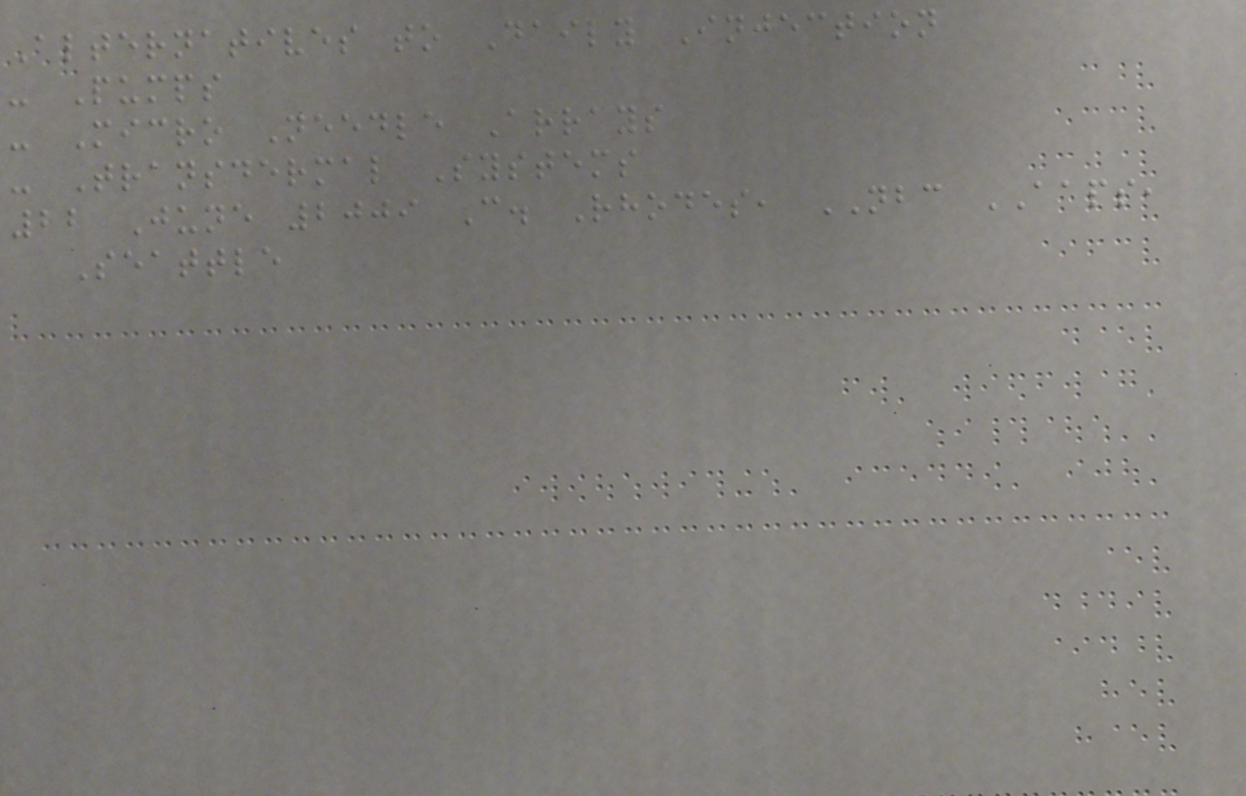Alternatives to Daily Injection
- Pumps
- Micro Needle Arrays
- Transdermal Systems
22 June 2009 C. Rhodes, NBC AAPS,
Seattle
